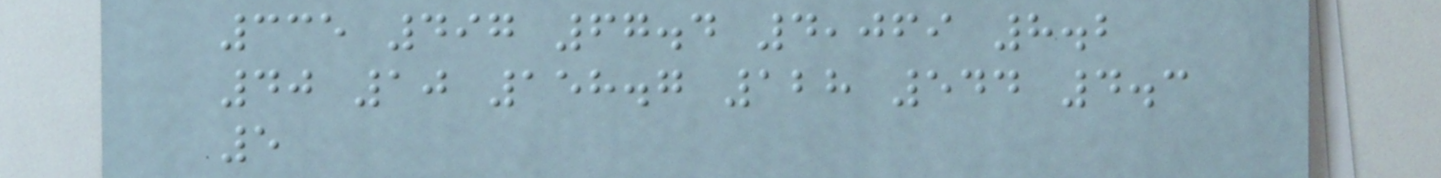335 497 67.4 4,069 8.2
40 10 158.7 128 544 4.3
5
